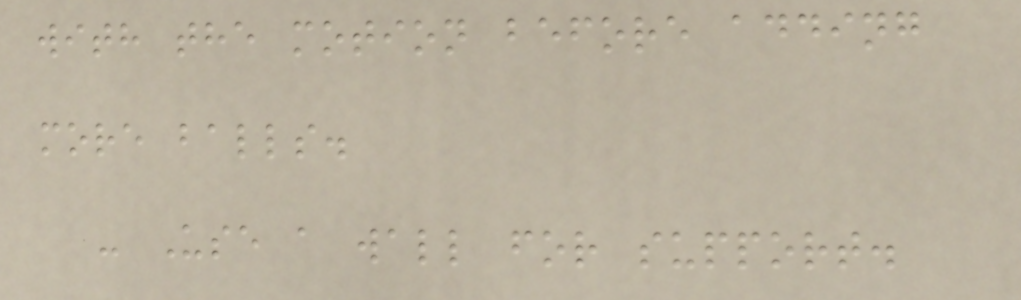with the motion before adding
more balls.
- Use a wall for support.
